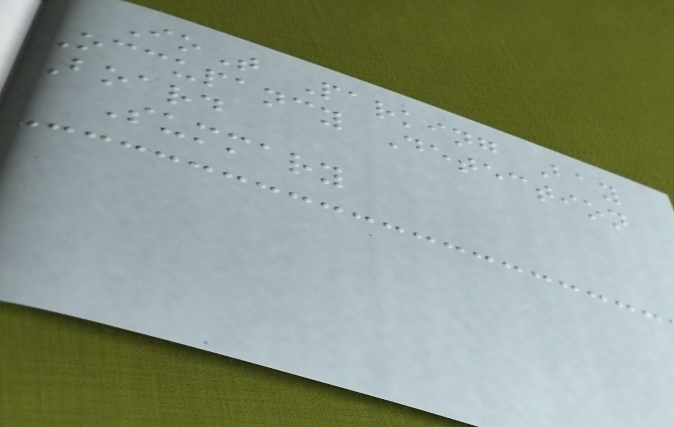IoT Parking Bay
Occupancy Detection
Board
Summary
